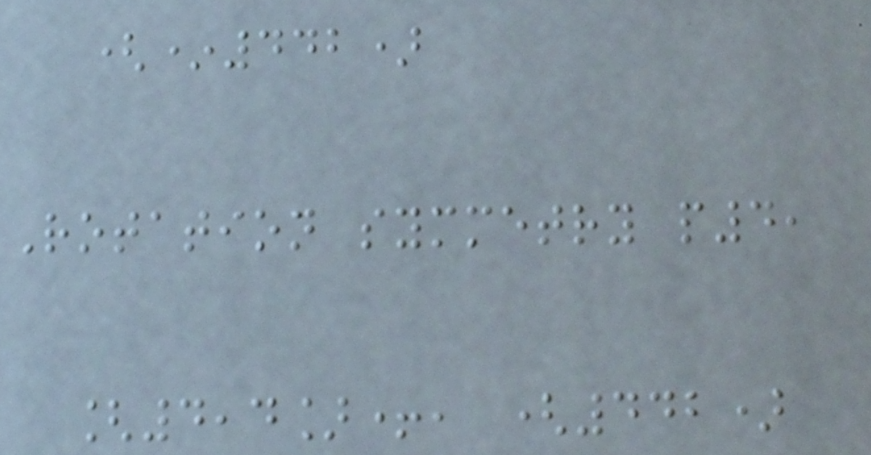(*442)
Rotation symmetry p4,
[4,4]+, (442)
